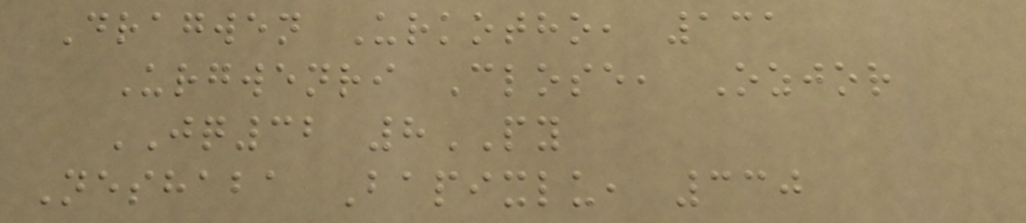Dragwen Urkotho, 131
Urgwenri Close, Ozjor
JQ32 8PY
Neshaba Bapixlu, 330
